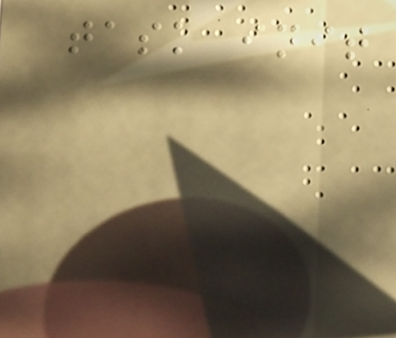task init
